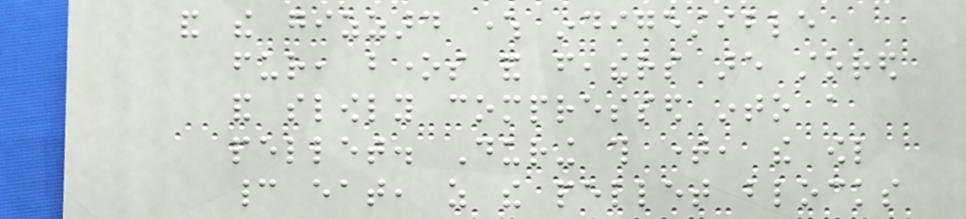and the gizzard where indigestible
fur, bones and feathers are stored
and slowly compressed into a
pellet. During this time, the owl
cannot eat, as the pellet blocks
